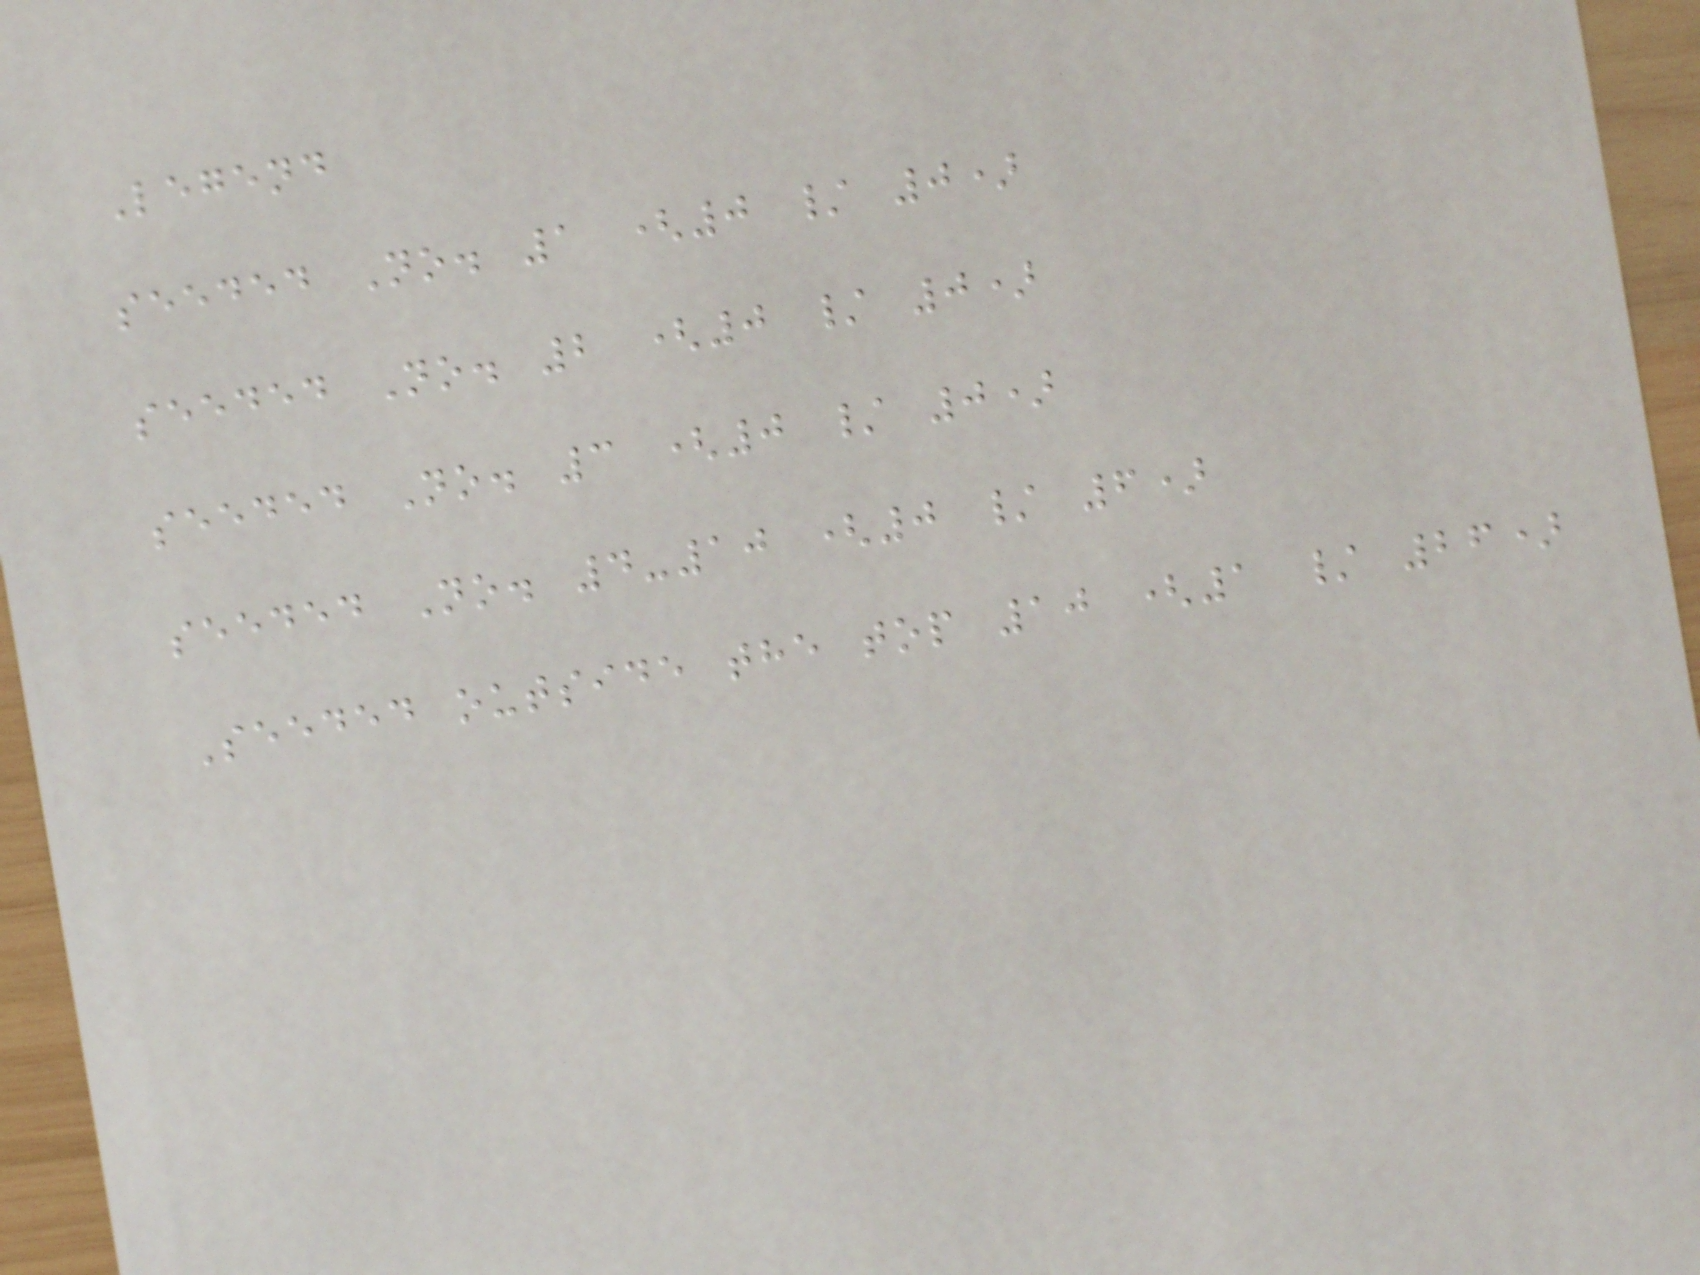Legend
seeded No. 1 (0 / 0)
seeded No. 2 (0 / 0)
seeded No. 3 (0 / 0)
seeded No. 4-10 (0 / 6)
Seeded outside the top 10 (1 / 26)
